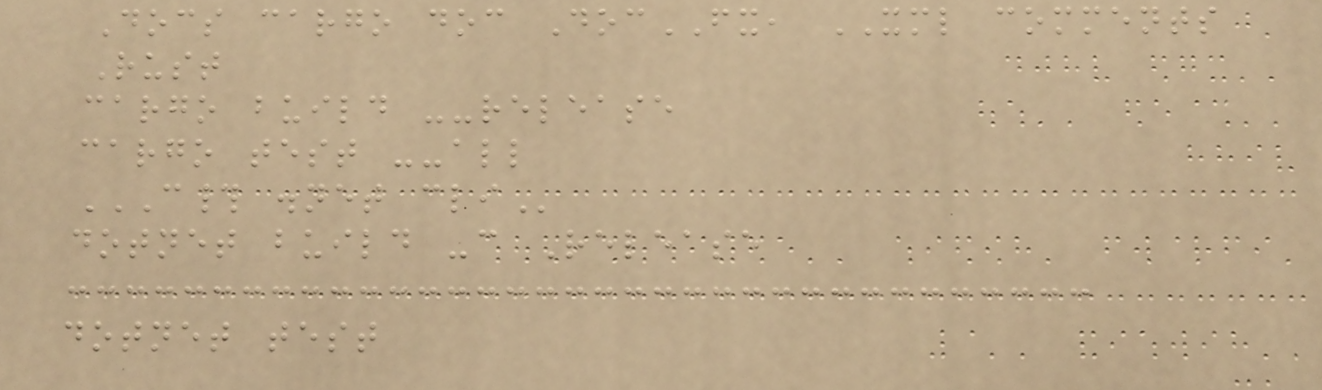Docs cargo doc DocFX, XML comments
Rust
cargo build --release
cargo test --all
C# .NET CLI
dotnet build -c Release
dotnet test
